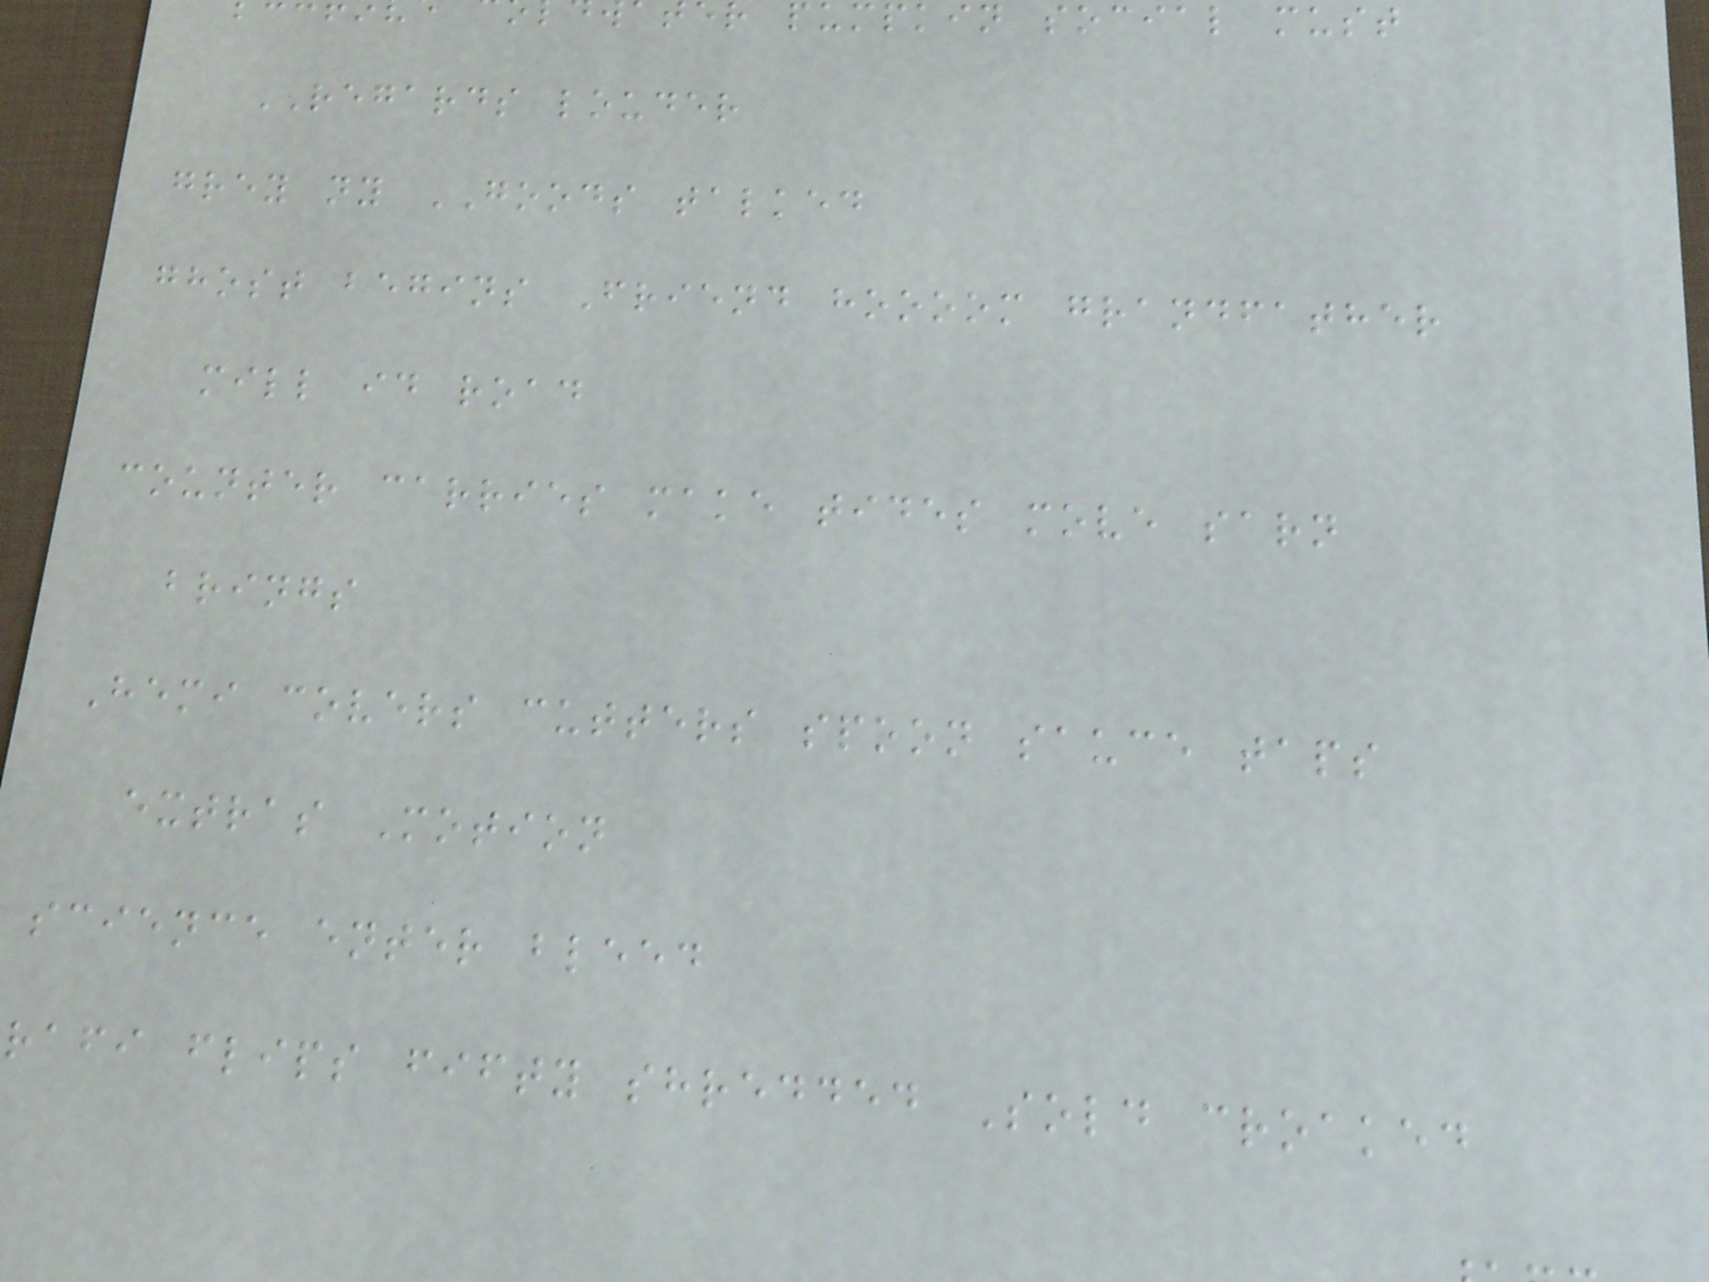pumpkin social must
REGARDS louder
grey ny GOODS talked
ghost begins Friend hoooom grandfather
mill id road
counter carries make tides move sarn
brings
Hemi covers cutters spoon sauce taps
extras Motion
science enter bleed
rafi flips fifty shredded Sold croaked
